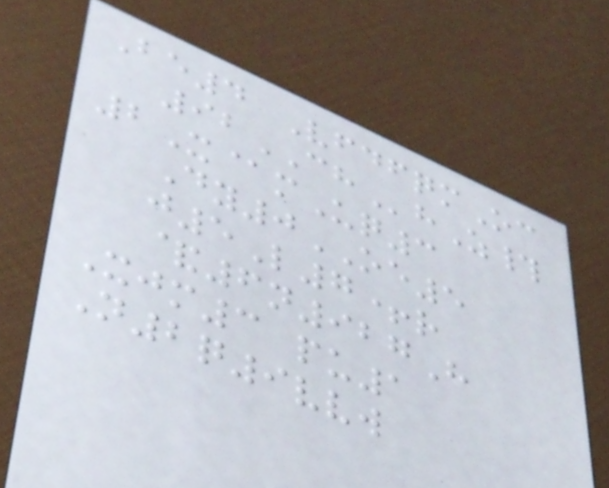Be4 VfdfqmOc
92CHhZ#
2X@mUq3
Dy0OE5
j5L7+r
&6n927H
Xjm3 pu1
N2q9vvw
